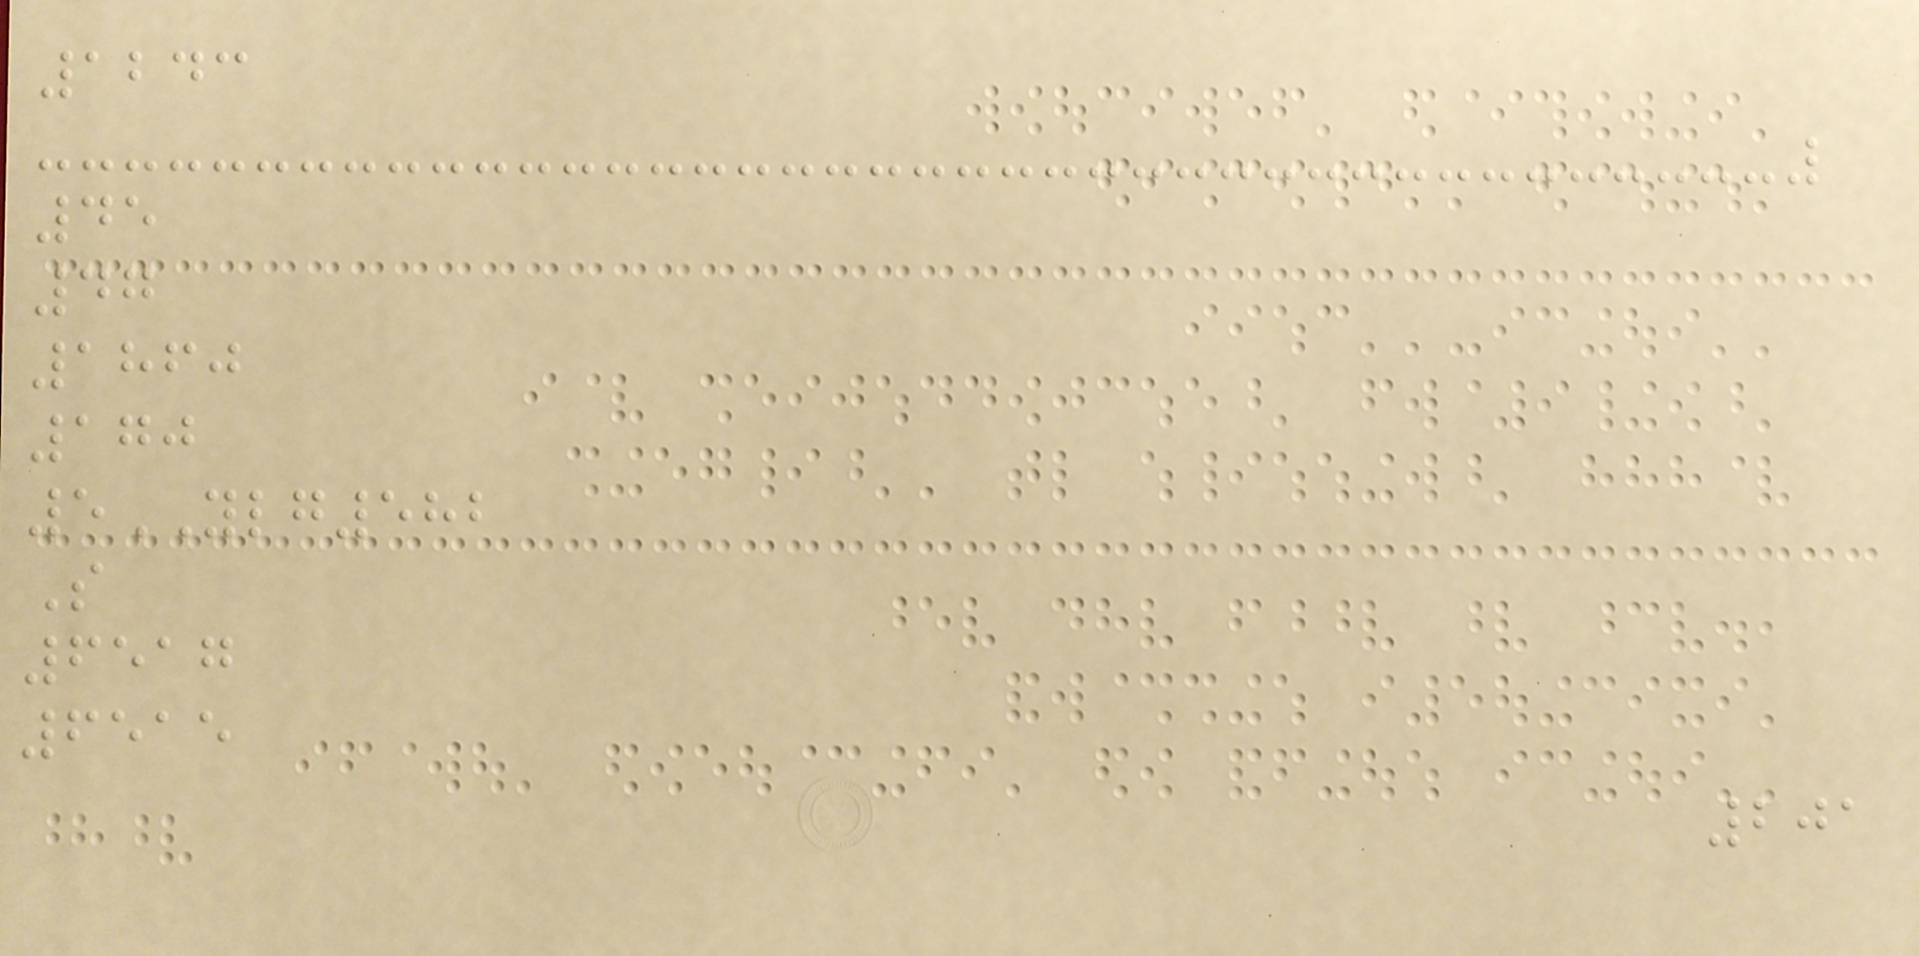1243
45
47
1860
170
5YLG582
S
6517
6515
201
